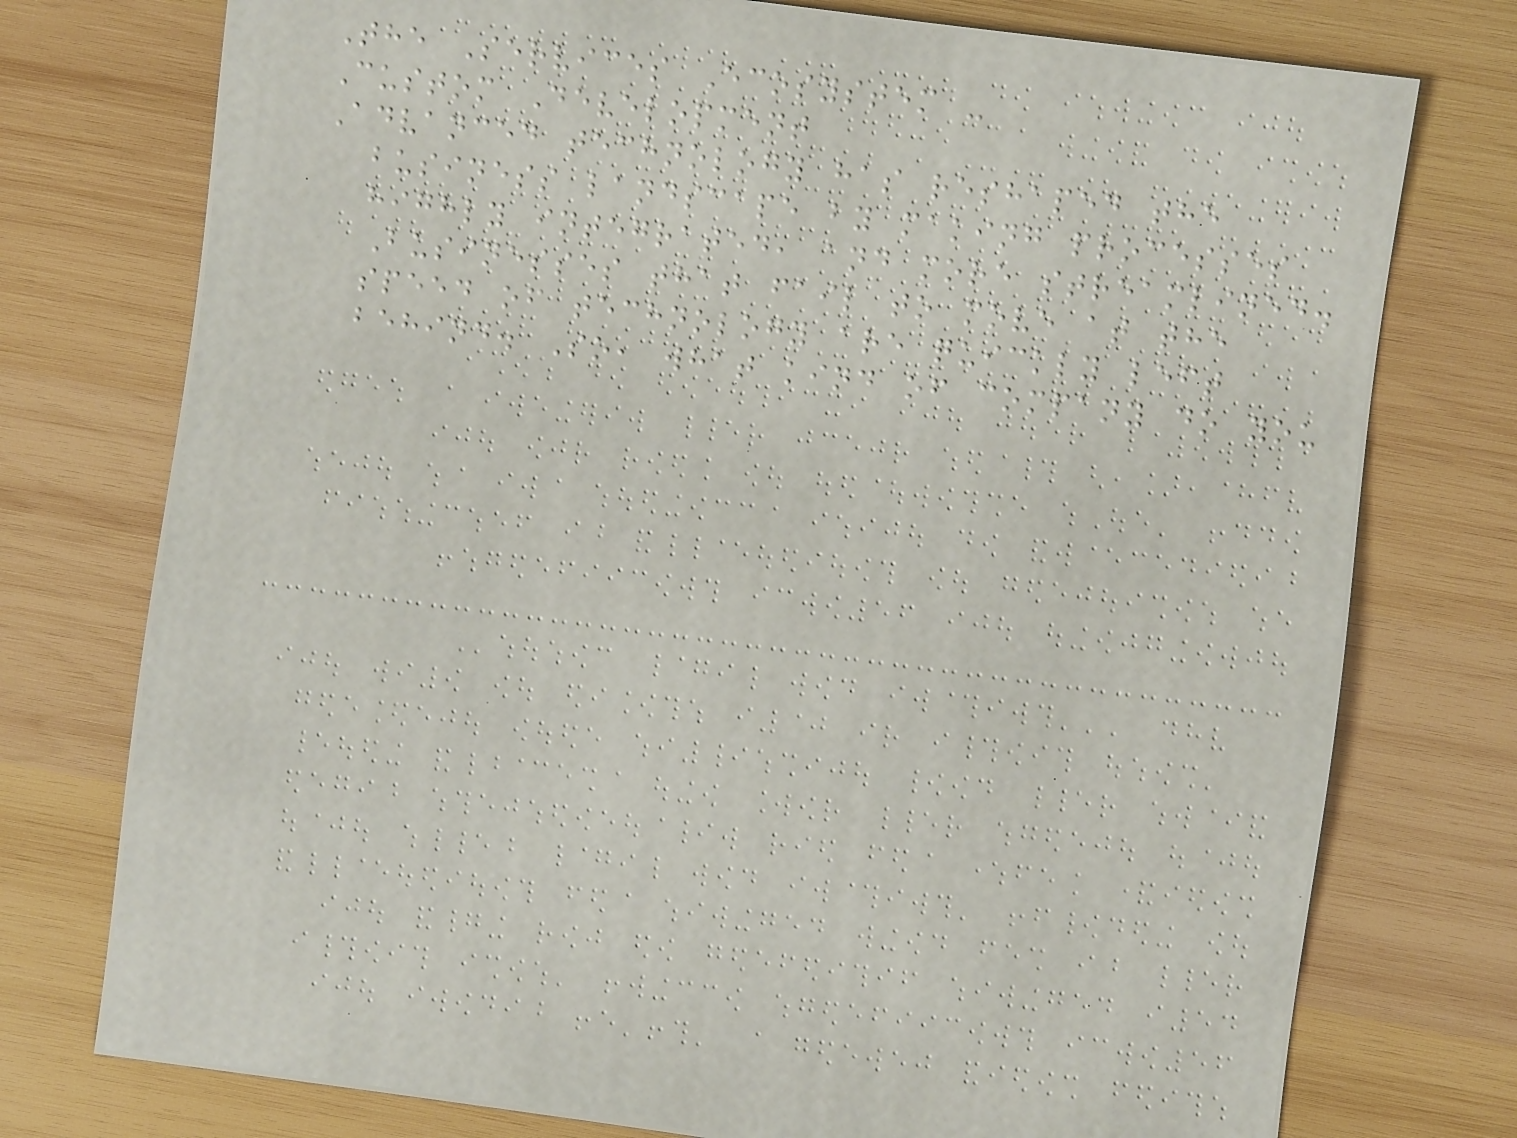The Services Ecosystem -
Custom Development
Advanced technology has reshaped the
business landscape by making processes
highly integrated, and more streamlined.
Businesses that fail to move at the
speed of technology are quickly left
behind. So, what kind of company do you
